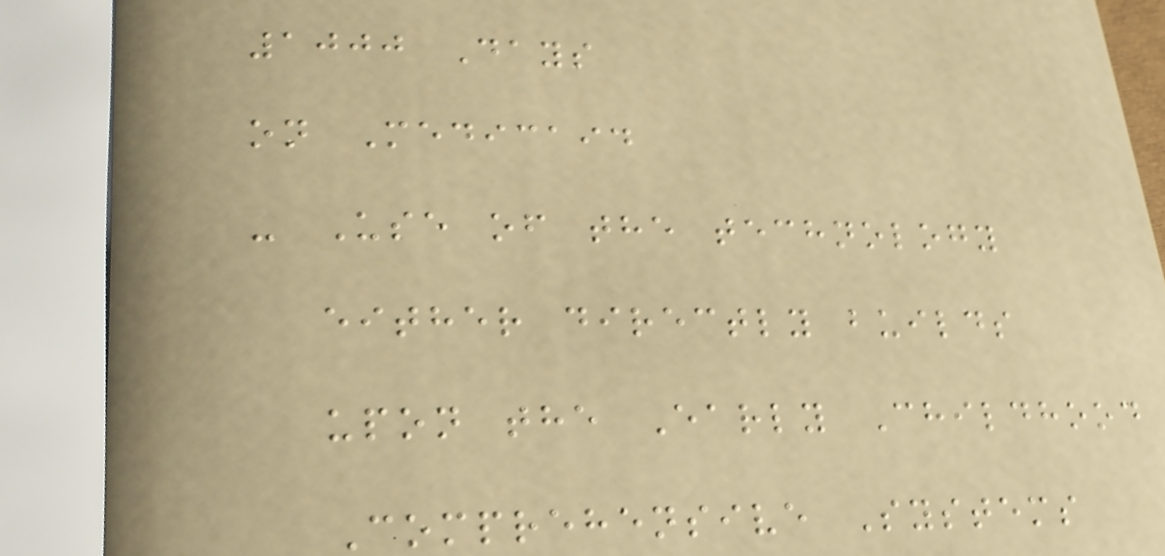1000 Days
on Medicaid
- Use of the technology
either directly builds
upon the Early Childhood
Comprehensive Systems
